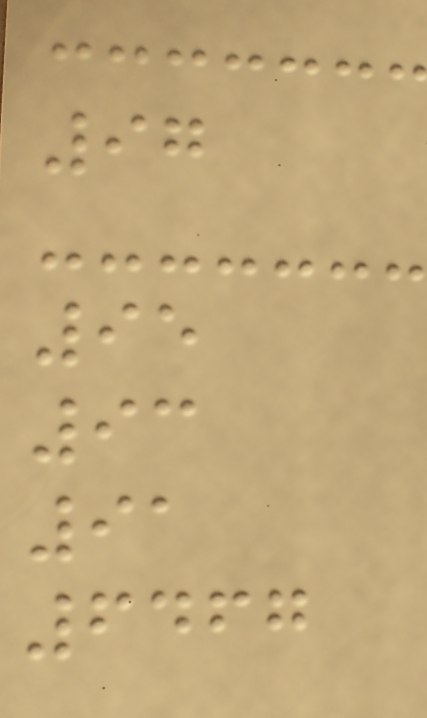97
95
93
91
6467
